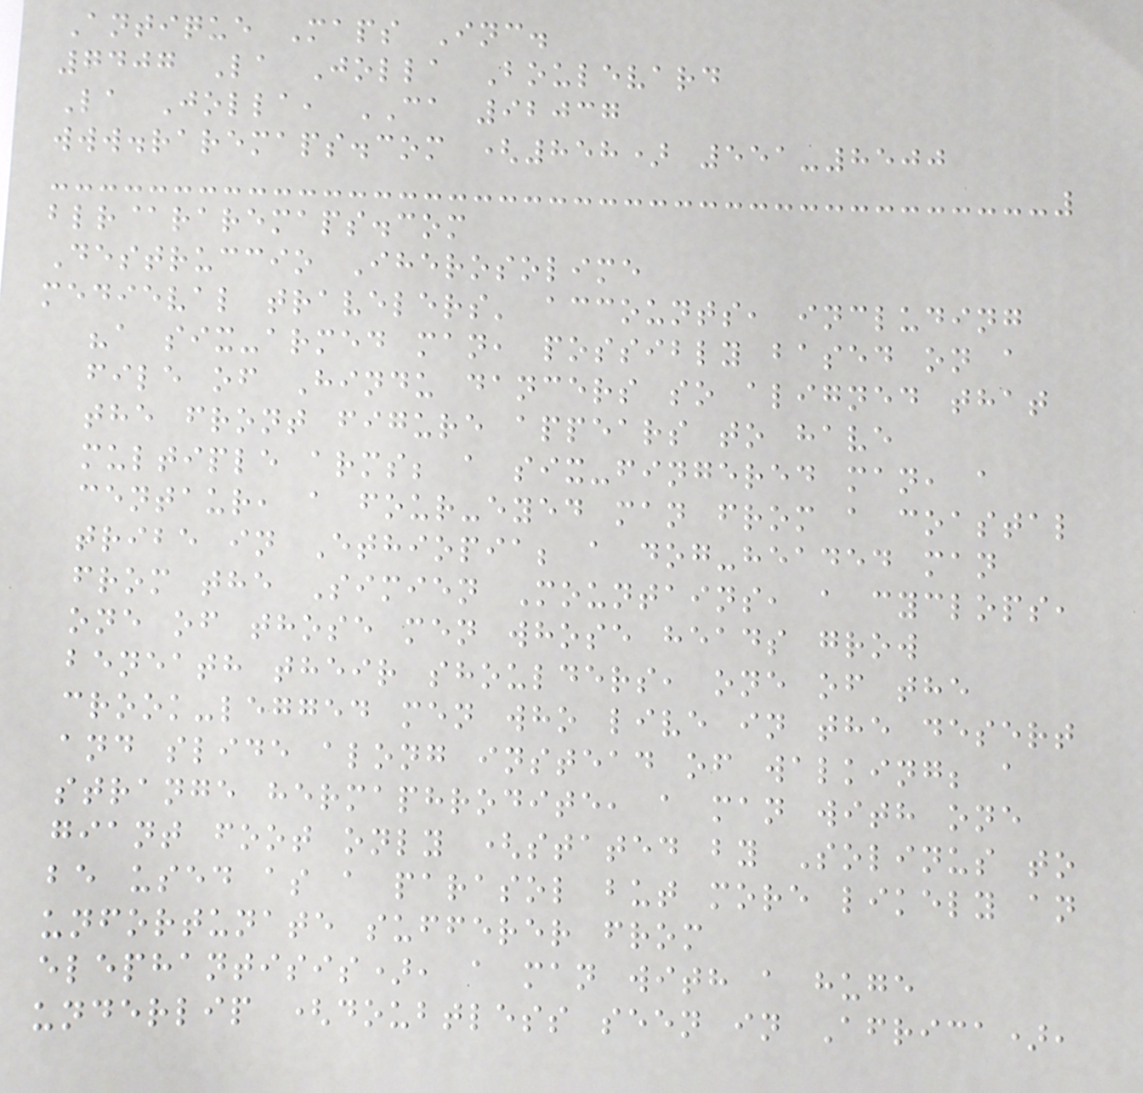Antique Maps Inc.
7407 La Jolla Boulevard
La Jolla, CA 92037
www.raremaps.com (858) 551-8500
blr@raremaps.com
Destruccio Iherosolime
medieval travelers' accounts, including
"a six-armed man, possibly based on a
file of Hindu dancers so aligned that
the front figure appears to have
multiple arms; a six-fingered man, a
centaur, a four-eyed man from a coastal
tribe in Ethiopia; a dog-headed man
from the Simien Mountains, a cyclops,
one of those men whose heads grow
beneath their shoulders, one of the
crook-legged men who live in the desert
and slide along instead of walking; a
strange hermaphrodite, a man with one
giant foot only (stated by Solinus to
be used as a parasol but more likely an
unfortunate sufferer from
elephantisis), a man with a huge
underlip (doubtless seen in Africa),
